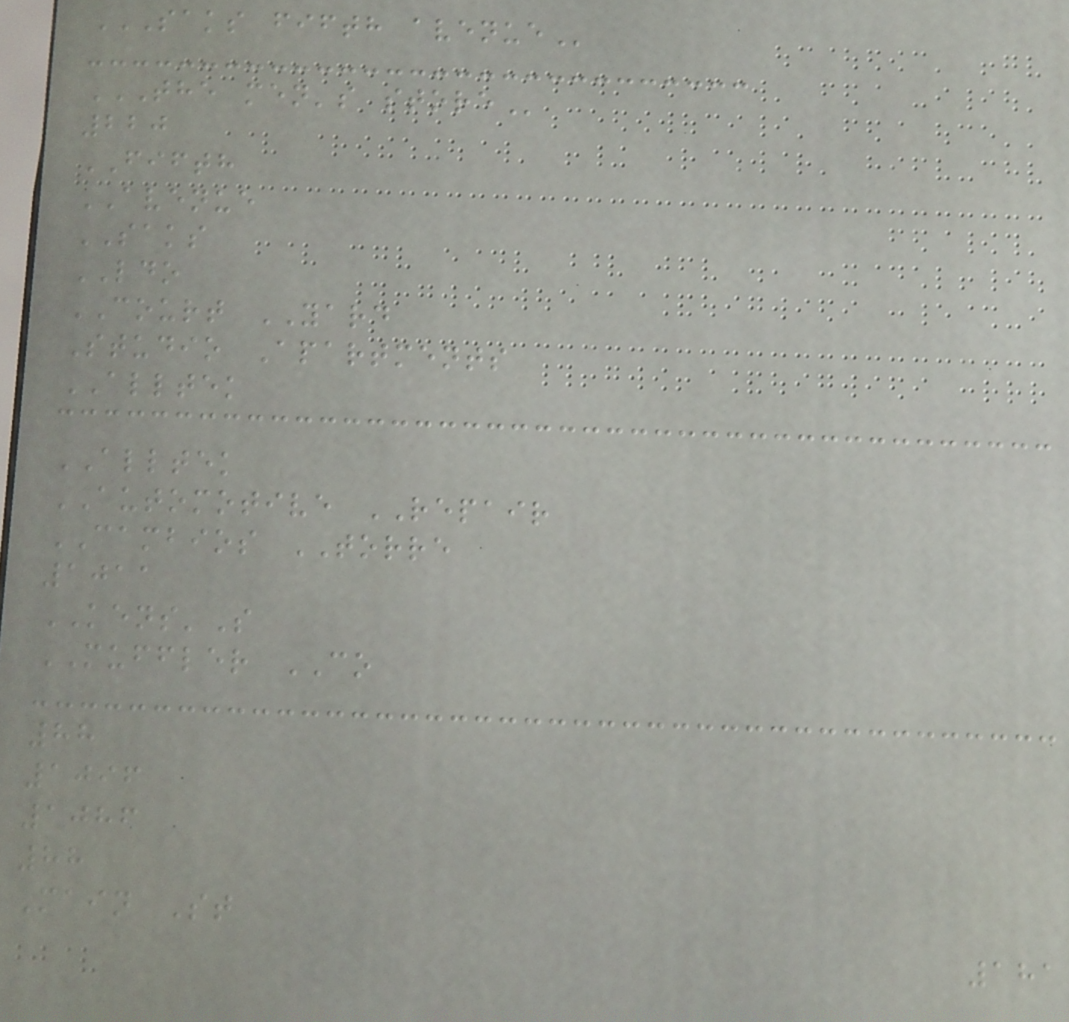SAKS FIFTH AVENUE
THE MEN'S STORE
220
FIFTH
AVENUE
SAKS
LDO
COURT YARD
Studio Apartments
ALLTEK
ALLTEK
AUTOMOTIVE REPAIR
CAMBIOS TORRE
1011
KENS'S
MUFFLER CO
88
1096
1086
88
Main St
181
